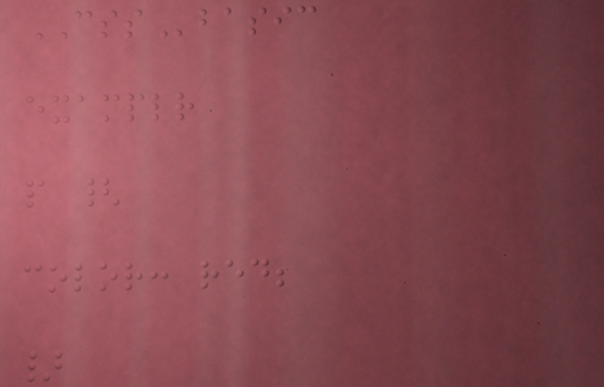CSSbasic
examplr
p {
color: red;
}
